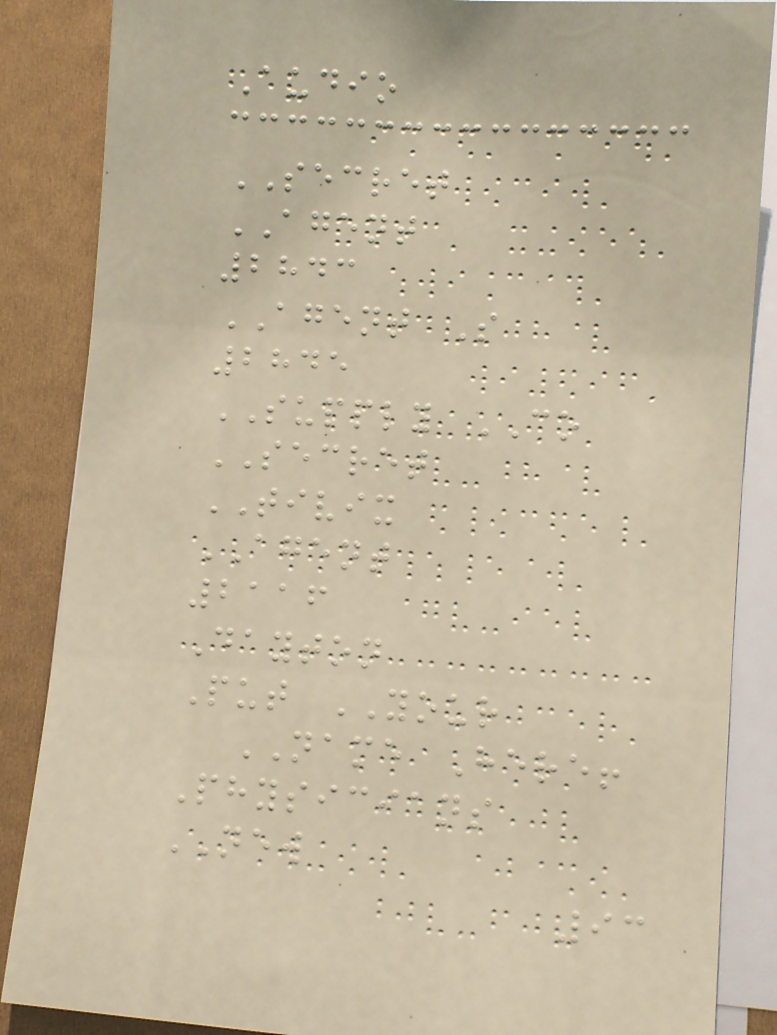Audio
SECRET
AGENT
2843
AGENT S
2845
SUPPLY CO
SECRET
TIVIX
AGENT
2116
Dayton
Put YOUR
NAME Here!
Physicians
NEW
93
